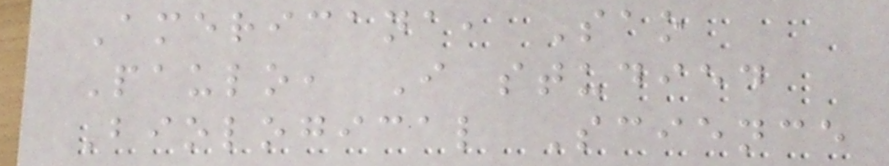Americana, Sao
Paulo, I studied
Biological Science
